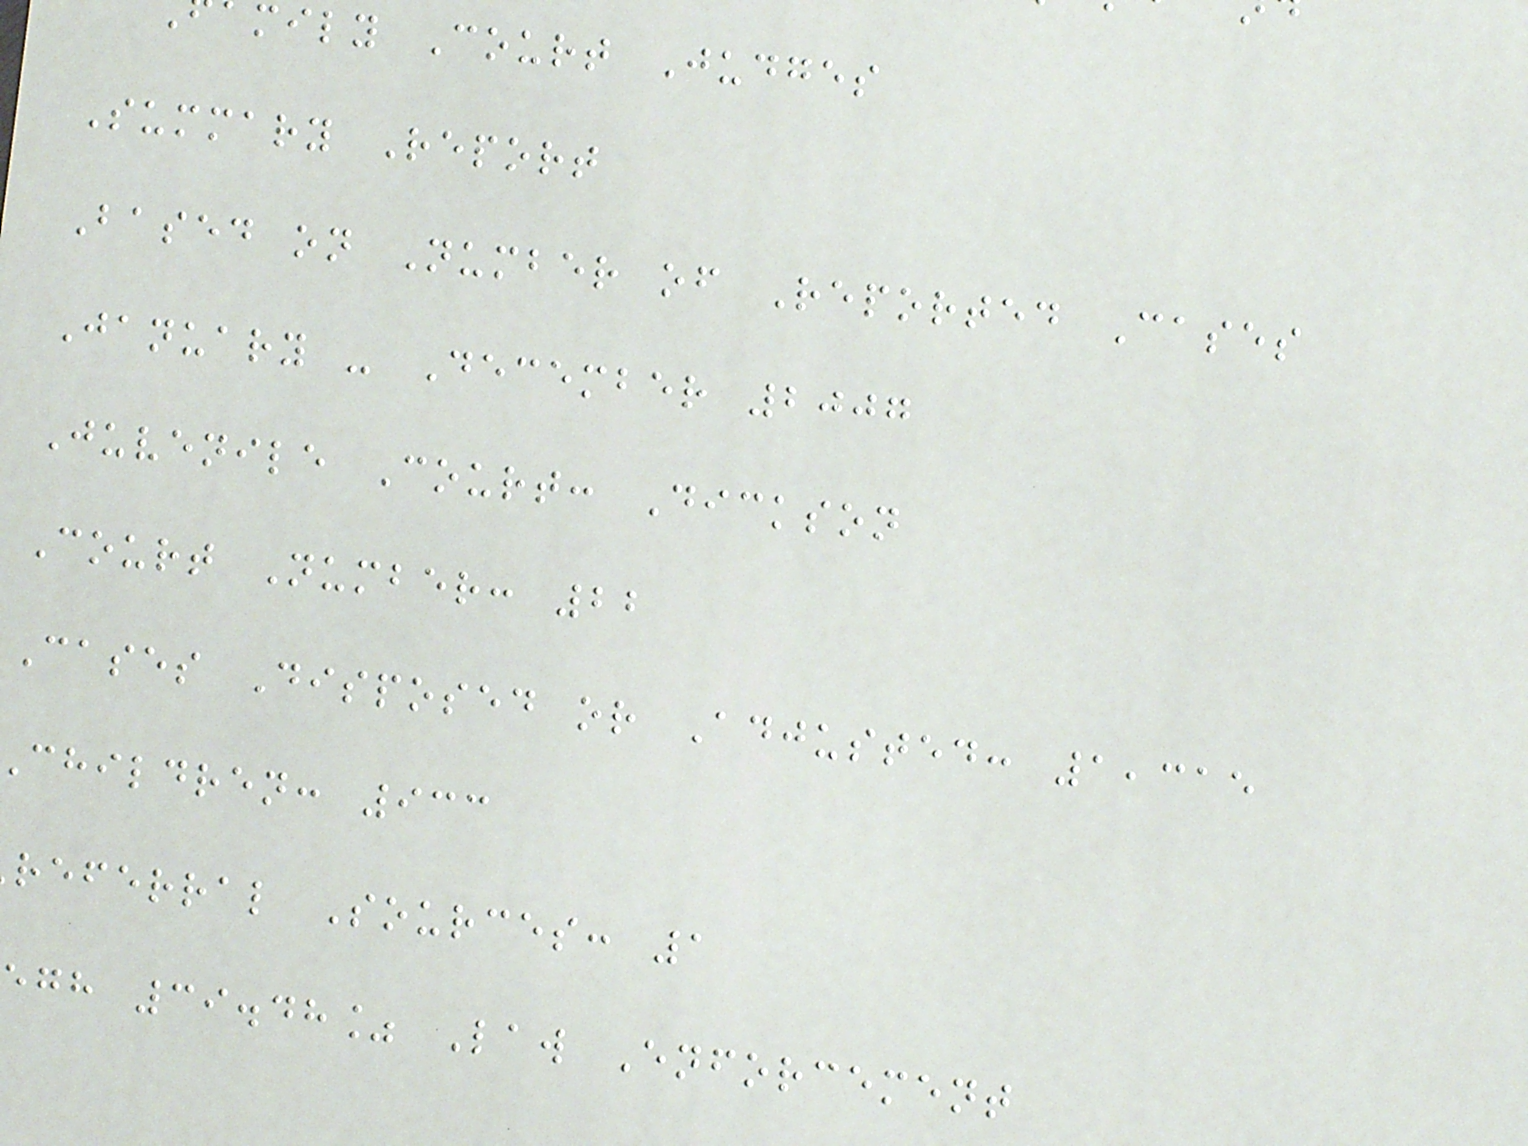mily Court Judges
Summary Report
Based on Number of Reported Cases
January - December 2007
Juvenile Court: Dickson
Court Number: 22
Cases Disposed or Adjusted: 1,315
children: 933
referral Sources: 1
egh 39.48% Law Enforcement
